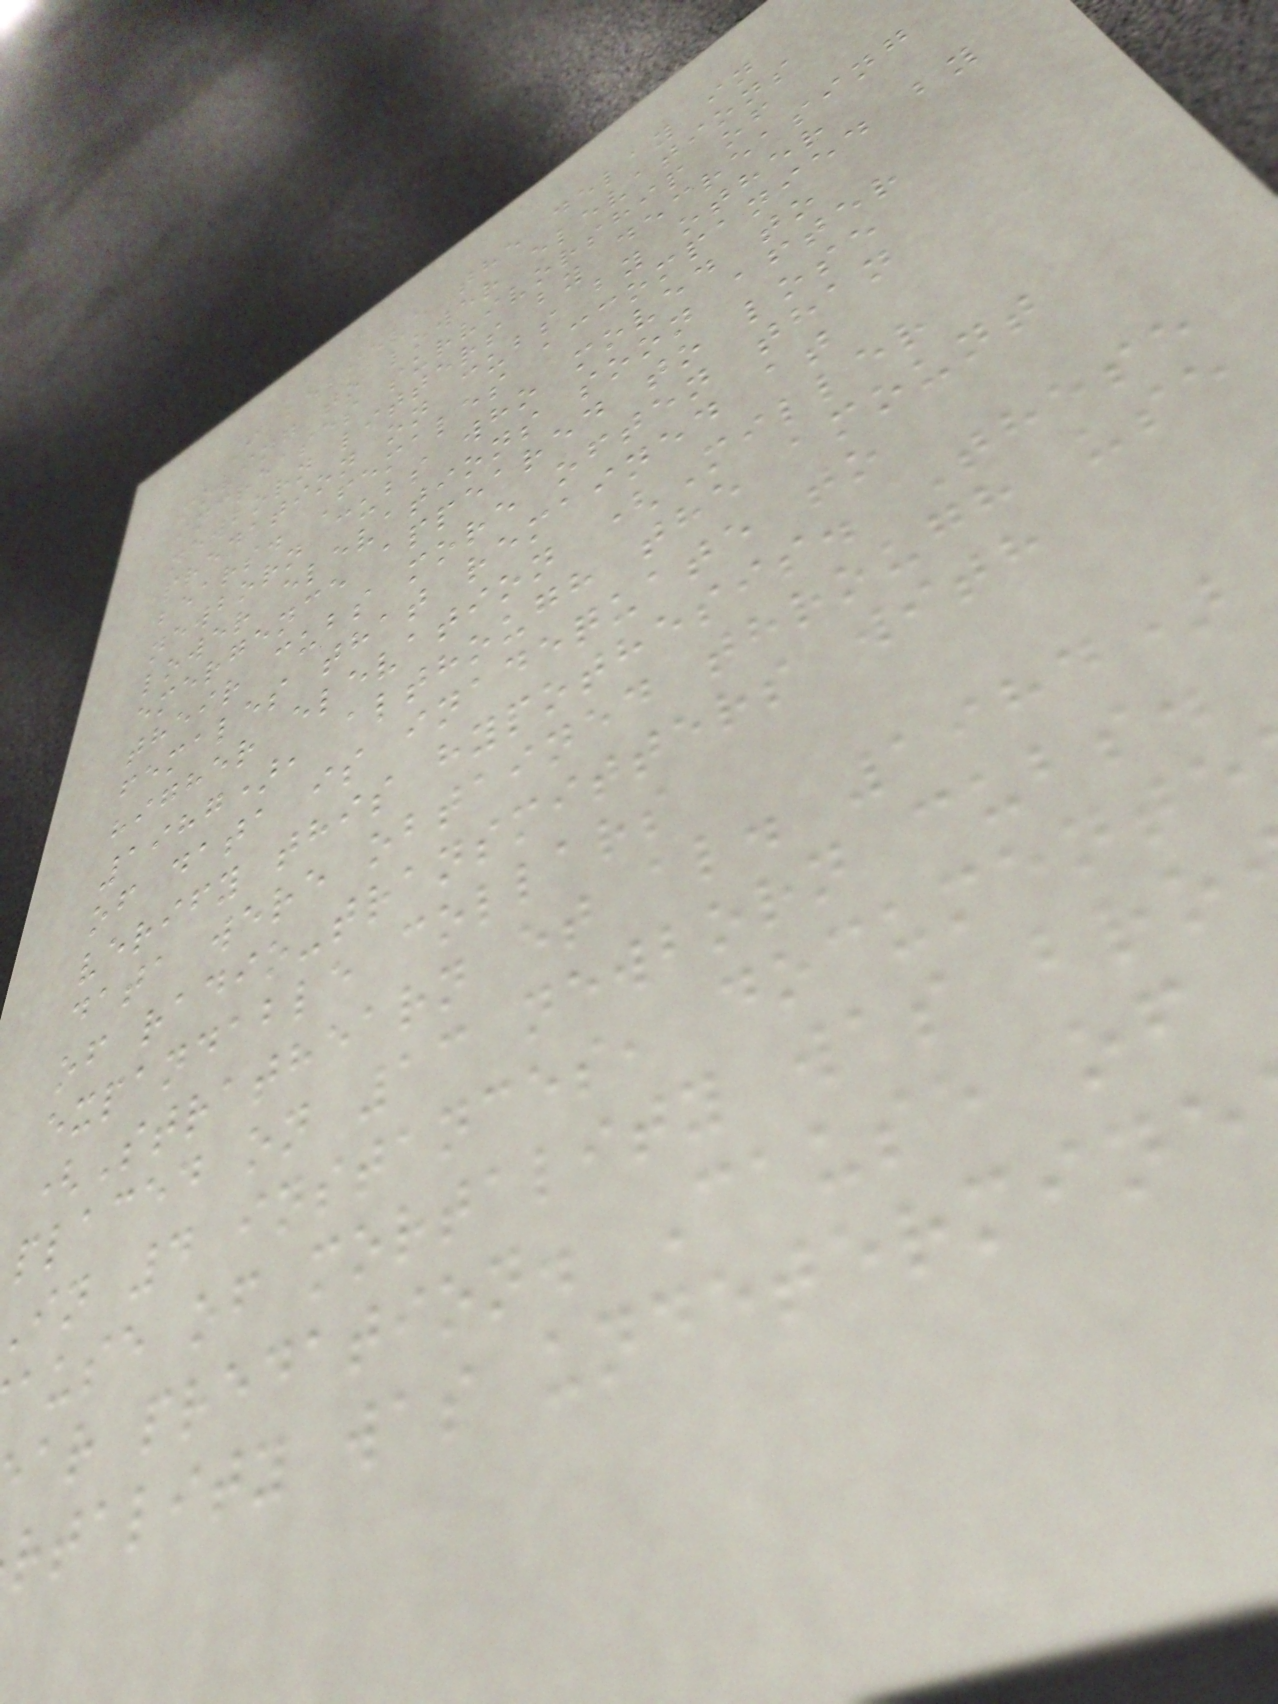I believe the delay in
moving to lower elevations
increases survivorship of
newborn litters by decreasing
predation on cubs by other
bears. Females accompanied by
newborn cubs who moved to
lower elevations soon after
emergence appeared to lose
their cubs more often than
females that remained at
higher elevation (Miller
1987), although the amount
of data is inadequate to
verify this hypothesis. These
data were obtained through use
of radio-transmitters with
expandable collars
(Strathearn et al. 1984)
placed on 13 newborn cubs.
in 4 instances, documente
ause of mortality was bro
ar predation. Cause of
rtality was undetermine
